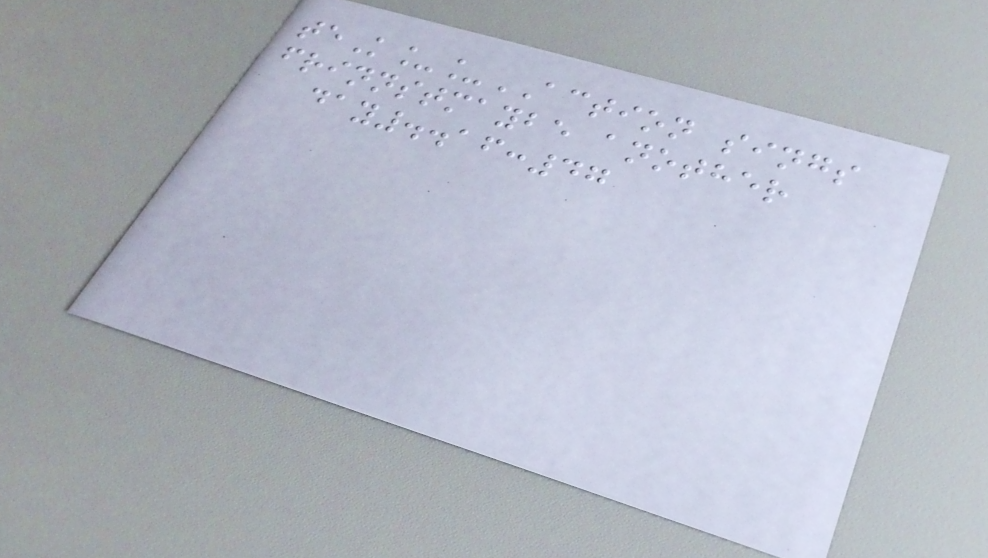teK__ACTION sings
frinnstmaybe another
day..16:47
